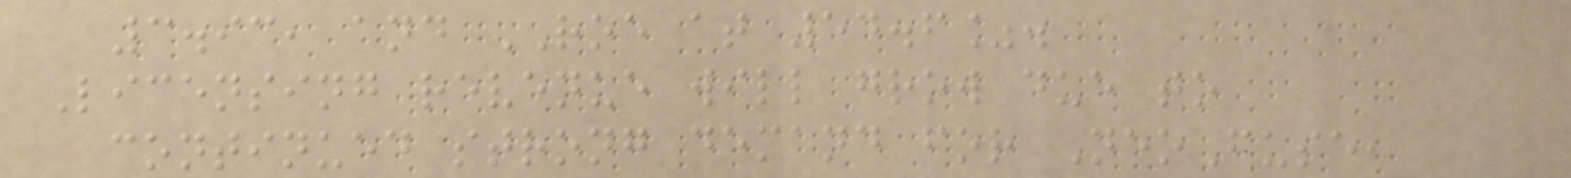3.93, and ROE at 54.6%.
Licensing revenue will grow due to
continued strong demand for NeoFuse,
